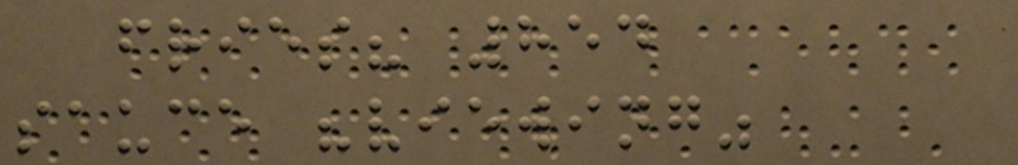fries? 854
sauce "viewing"
